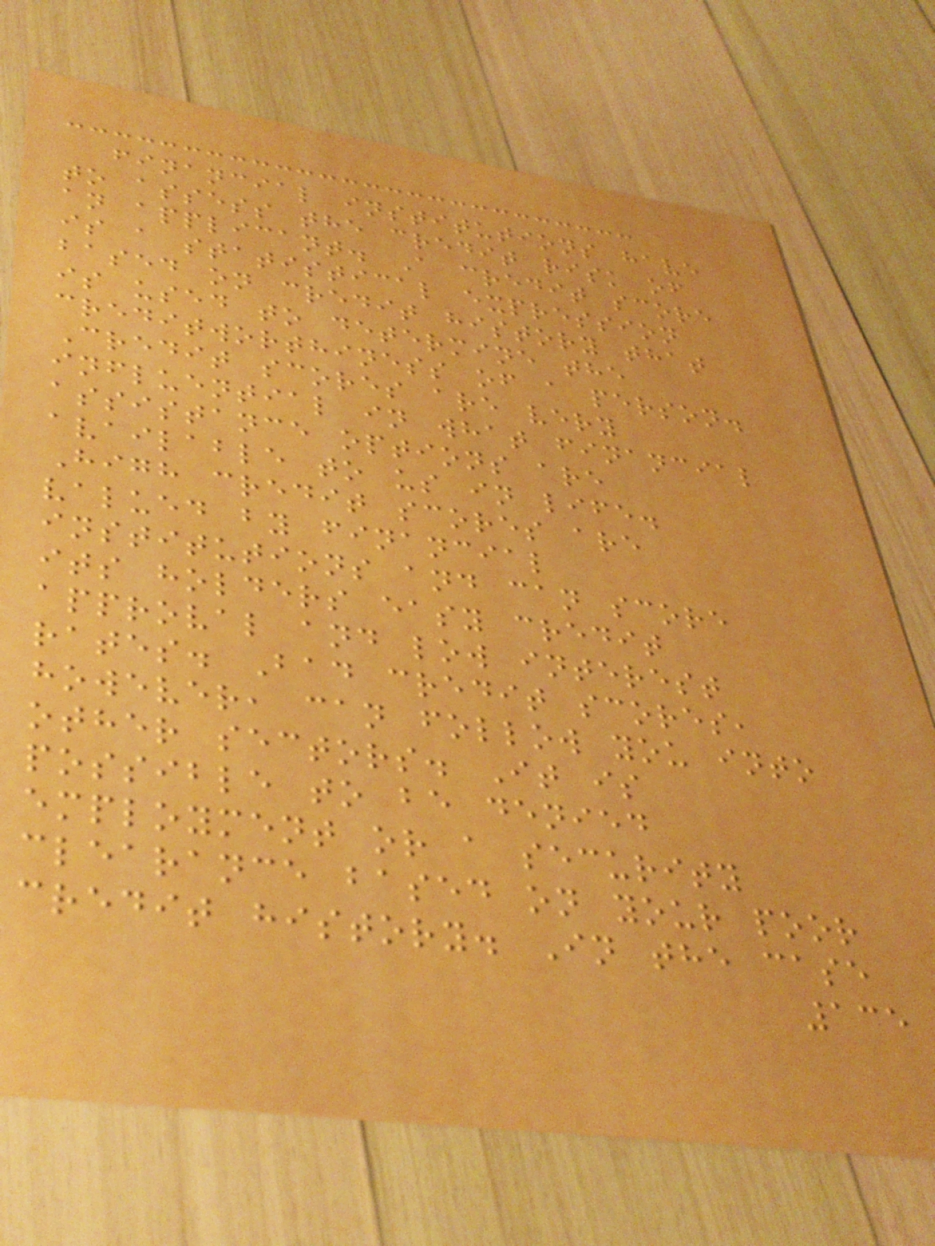financial institutions have
to assess the credit risk of
an applicant. A credit score
is a statistical expression
based on credit history that
is used to determine the
creditworthiness of a person.
Credit scores are very
influential in what financial
assistance options are
available to us in life.
High credit scores are
valued by financial
institutions and can score
its holders easy credit
approval and low interest
rates. Bad credit scores,
however, can follow you into
other sectors. It is
possible to be denied
employment or a security
clearance based on your poor
credit history. In the case
135
